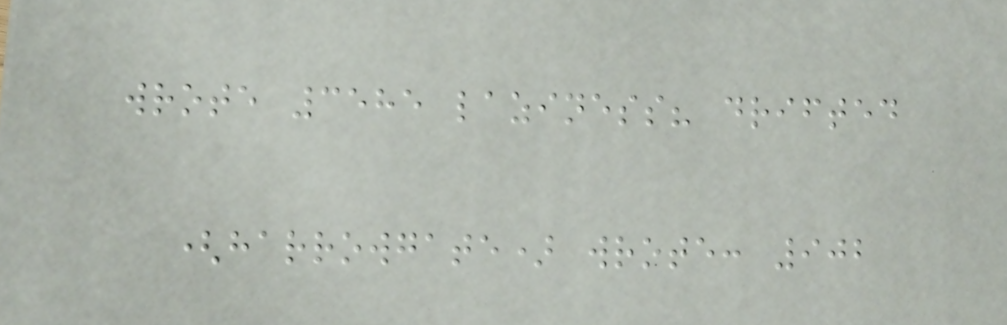wrote 3585 laziness? drifted
(harrowgate) wrote: 902
